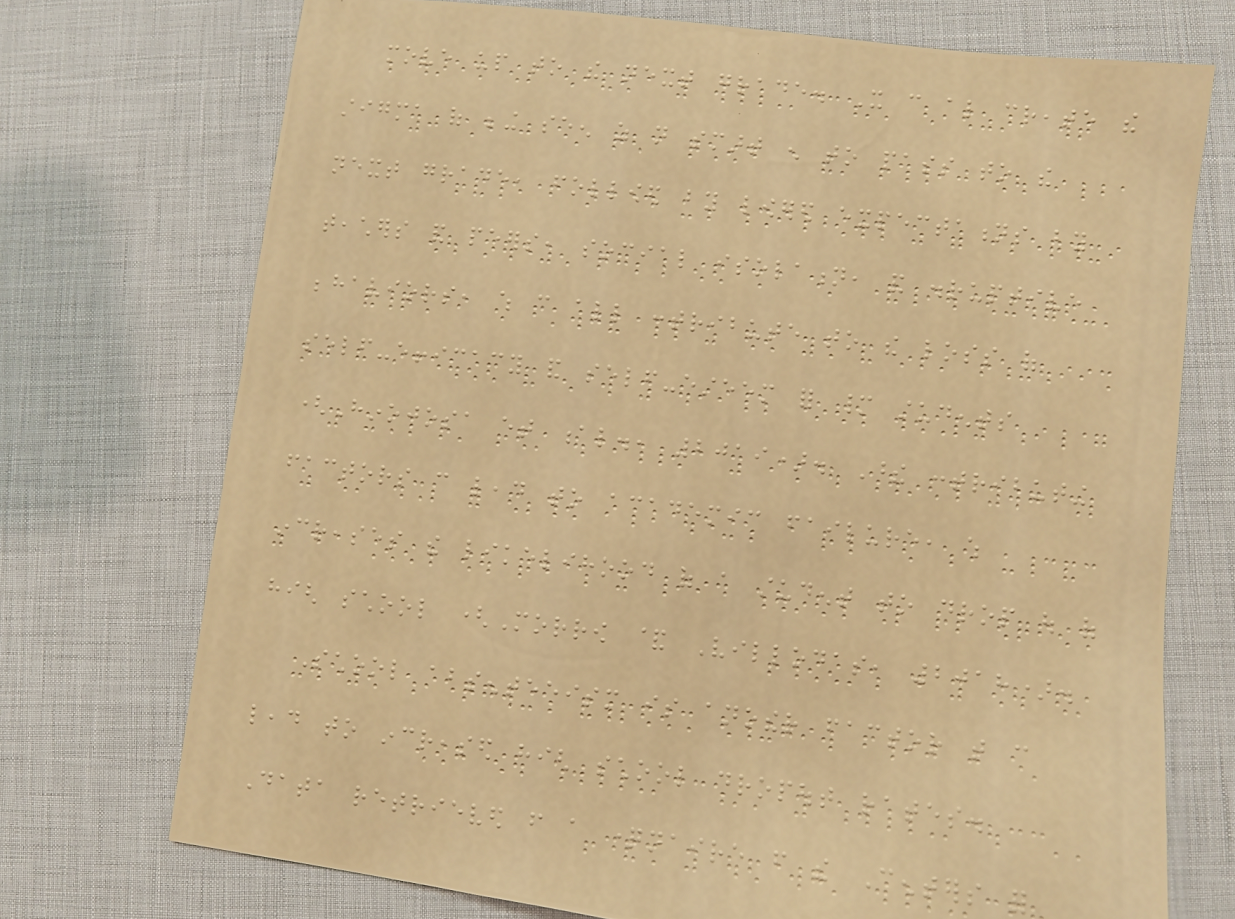move up to the next grade. It can also create the
stigma of being seen as not smart enough to pass to the
next grade, followed by lowered expectations by
teachers and peers, social isolation, and disruptive
behaviors, which can all contribute to the loss of
self-efficacy and self-esteem for many students
(Hinojosa et al., 2019). These contributing
factors can lead to academic failure, which
increases the likelihood of a student to drop out of
high school (Morrow & Villodas, 2018).
School absenteeism is another factor that can
lead to increased high school dropout rates.
Data retrieved from a questionnaire from the Centers for
